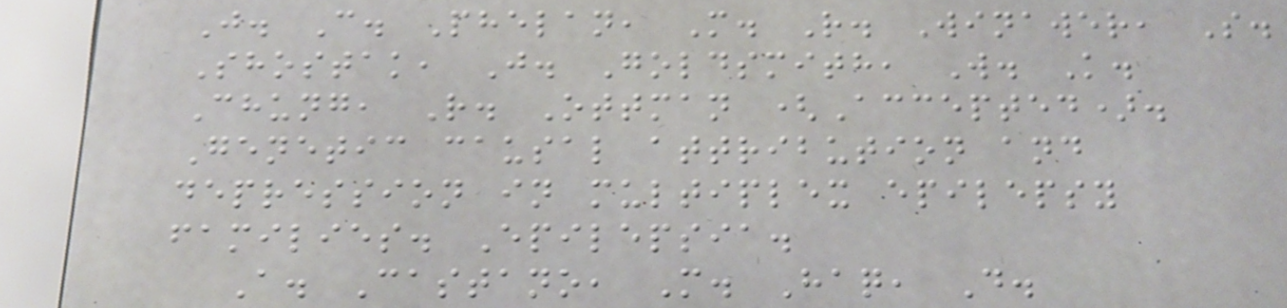J. C. Phelan, M. R. Winawer, S.
Shostak, J. Goldsmith, W. K.
Chung, R. Ottman (Accepted).
Genetic causal attribution and
depression in multiplex epilepsy
families. Epilepsia.
A. Castano, M. Haq, D.
